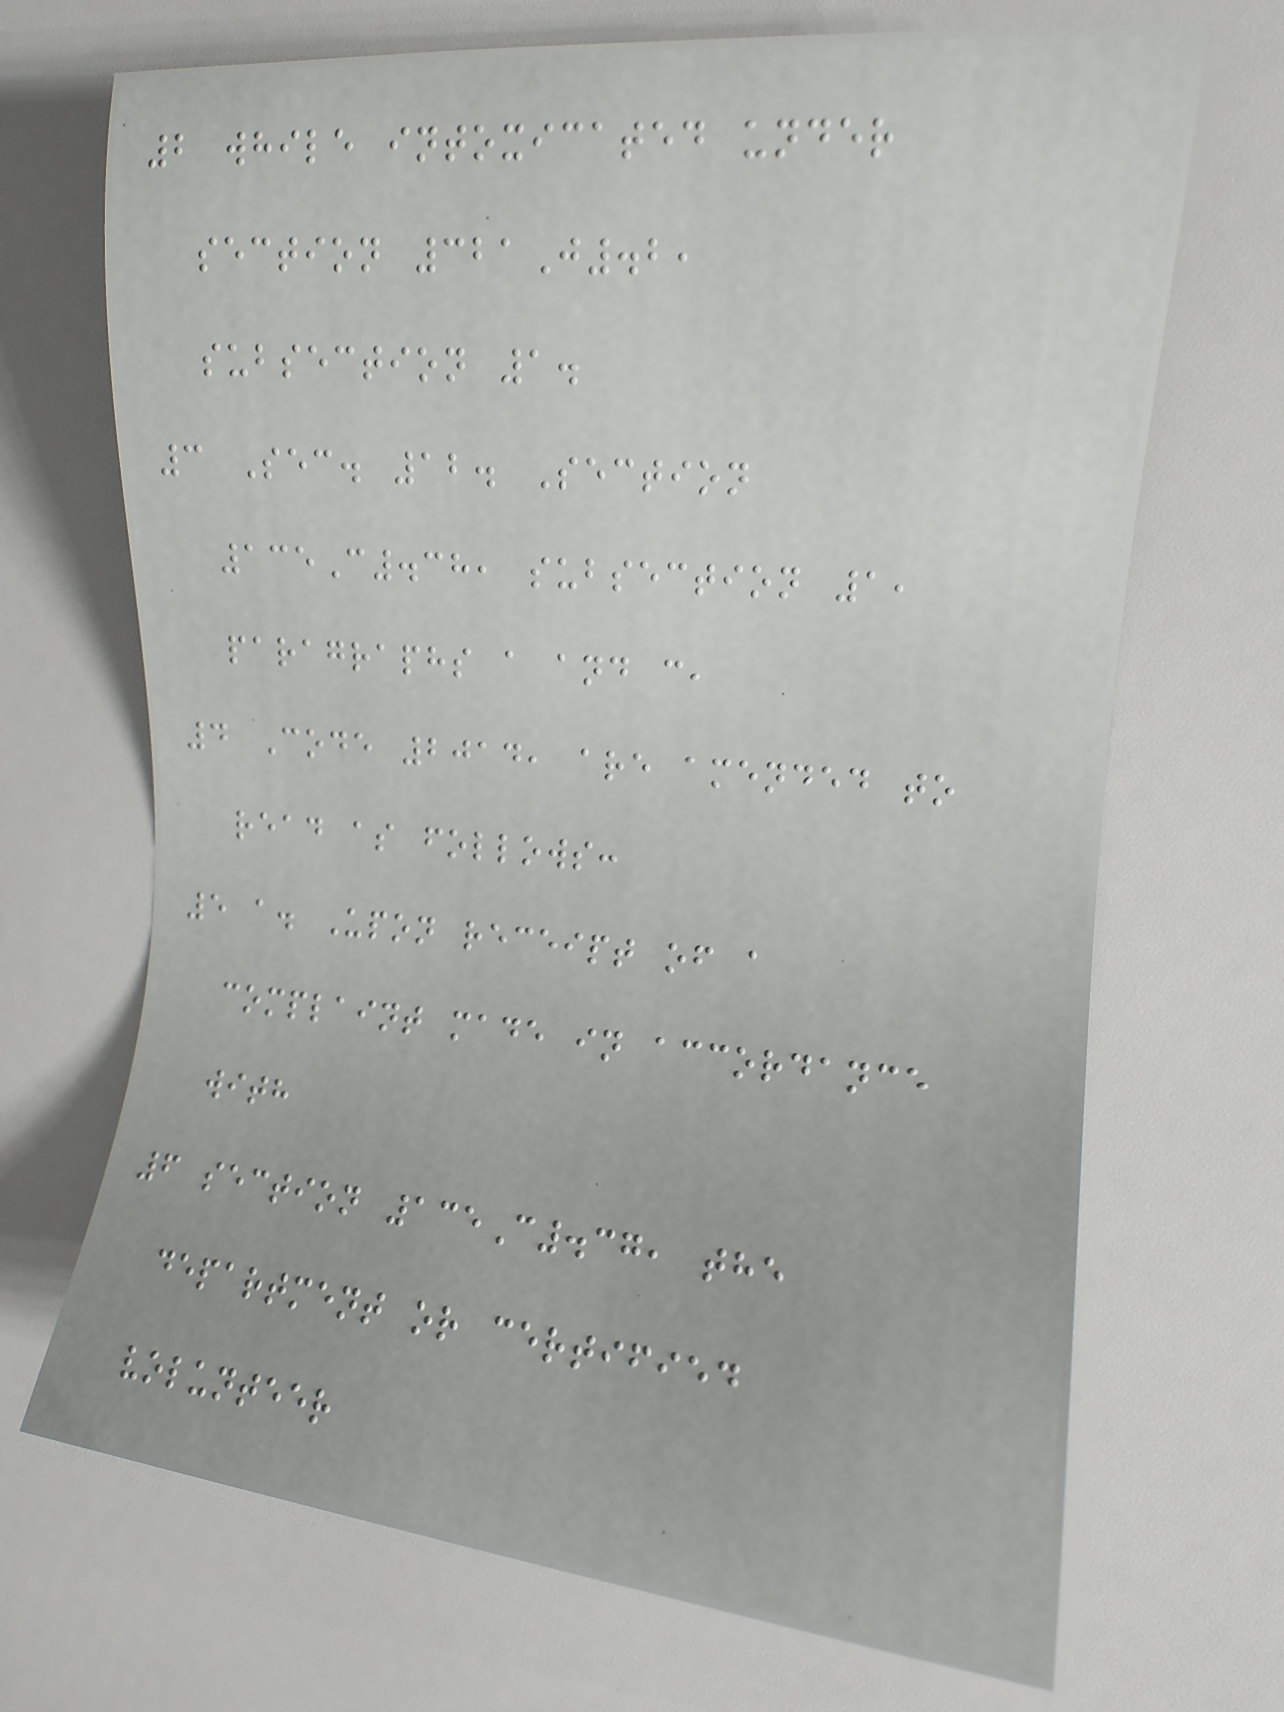2 while intoxicated under
section 321J.2,
subsection 1.
3 Sec. 12. Section
135C.38, subsection 1,
paragraphs a and c,
4 Code 2014, are amended to
read as follows:
5 a. Upon receipt of a
complaint made in accordance
with
6 section 135C.37, the
department or certified
volunteer
